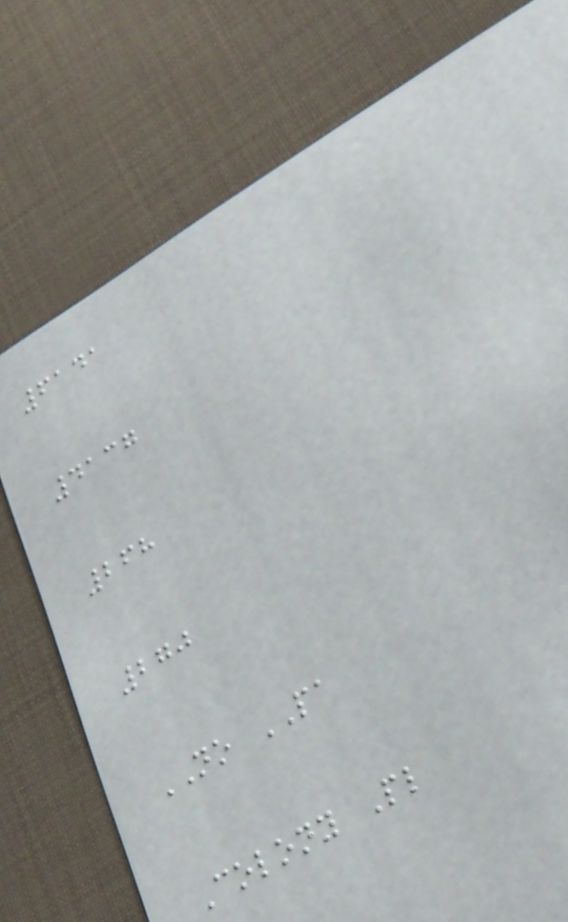6141
4137
268
270
NO PA
Colony Pl
